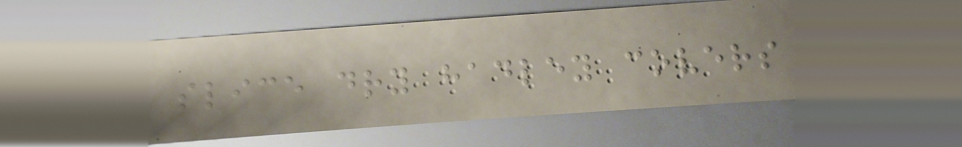slice dry hadley covers
